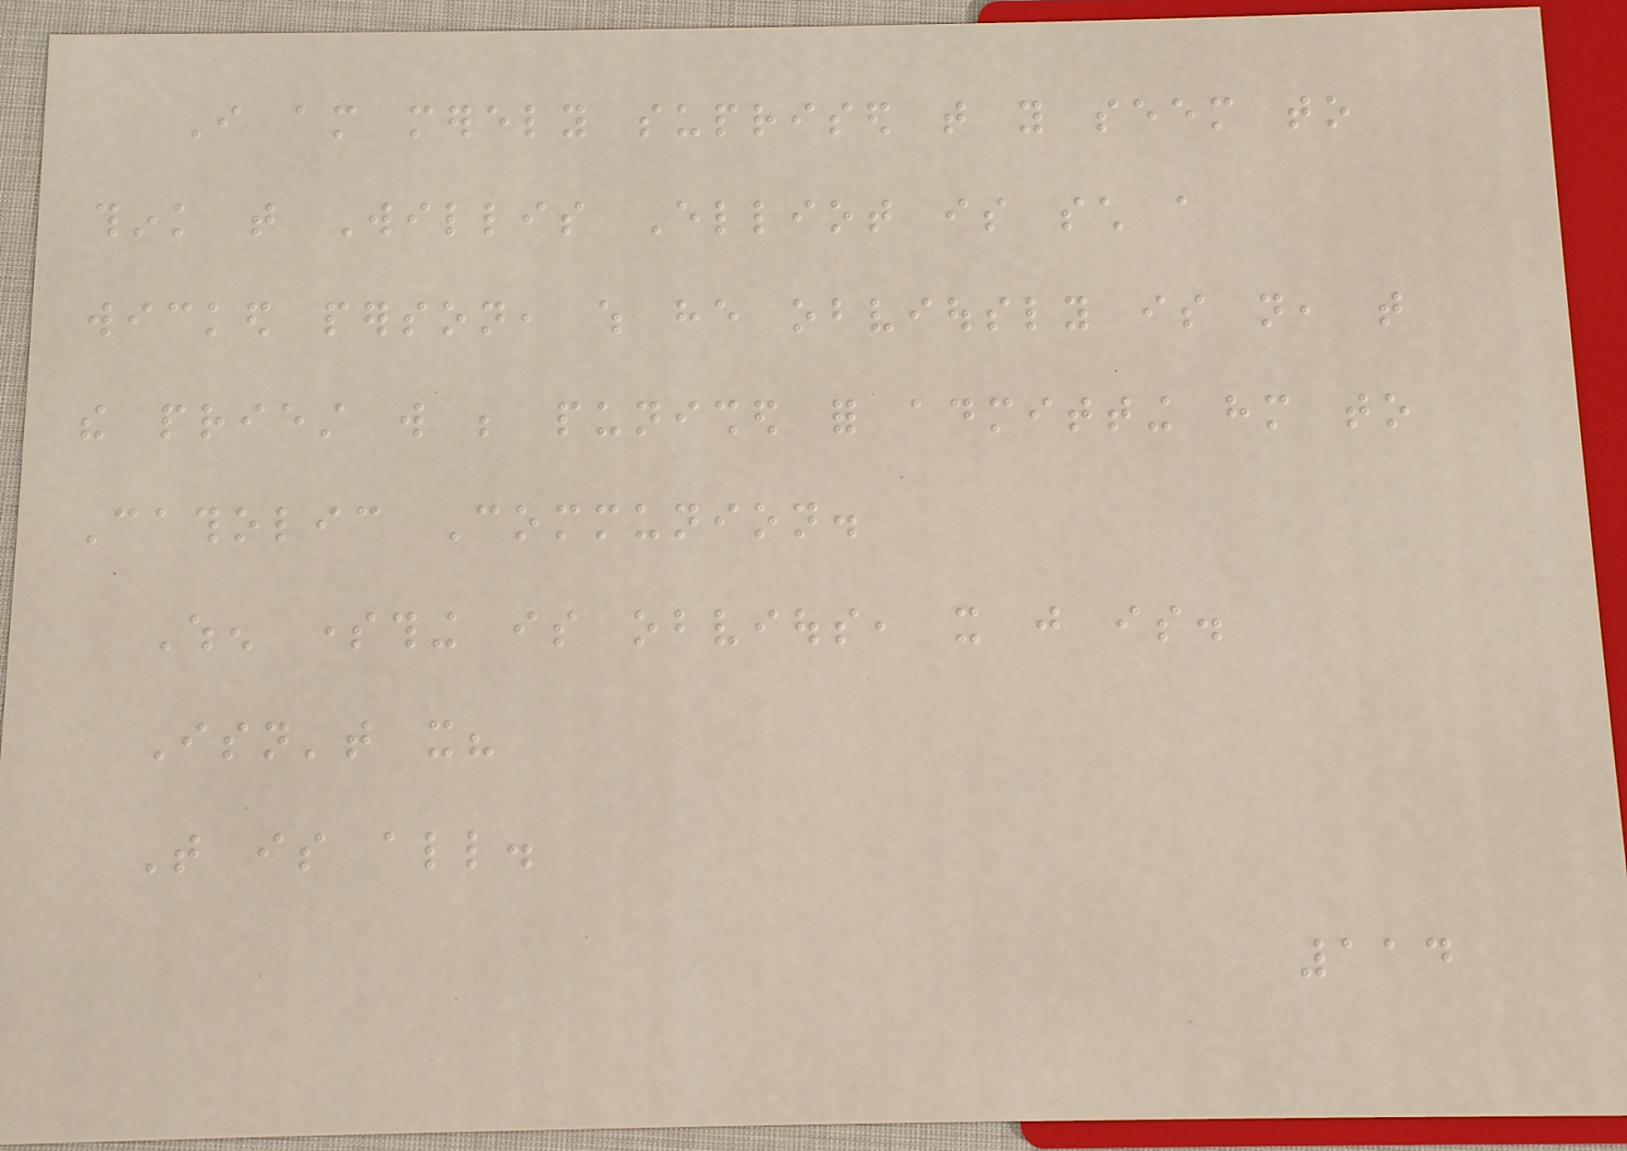I am merely suprised that you seem to
think that Willis Elliot is such a
wicked person, which he obviously is not, that
the priest will be punished for admitting him to
Catholic Communion.
When something is obvious, it just is.
Isn't it?
That is all.
114
